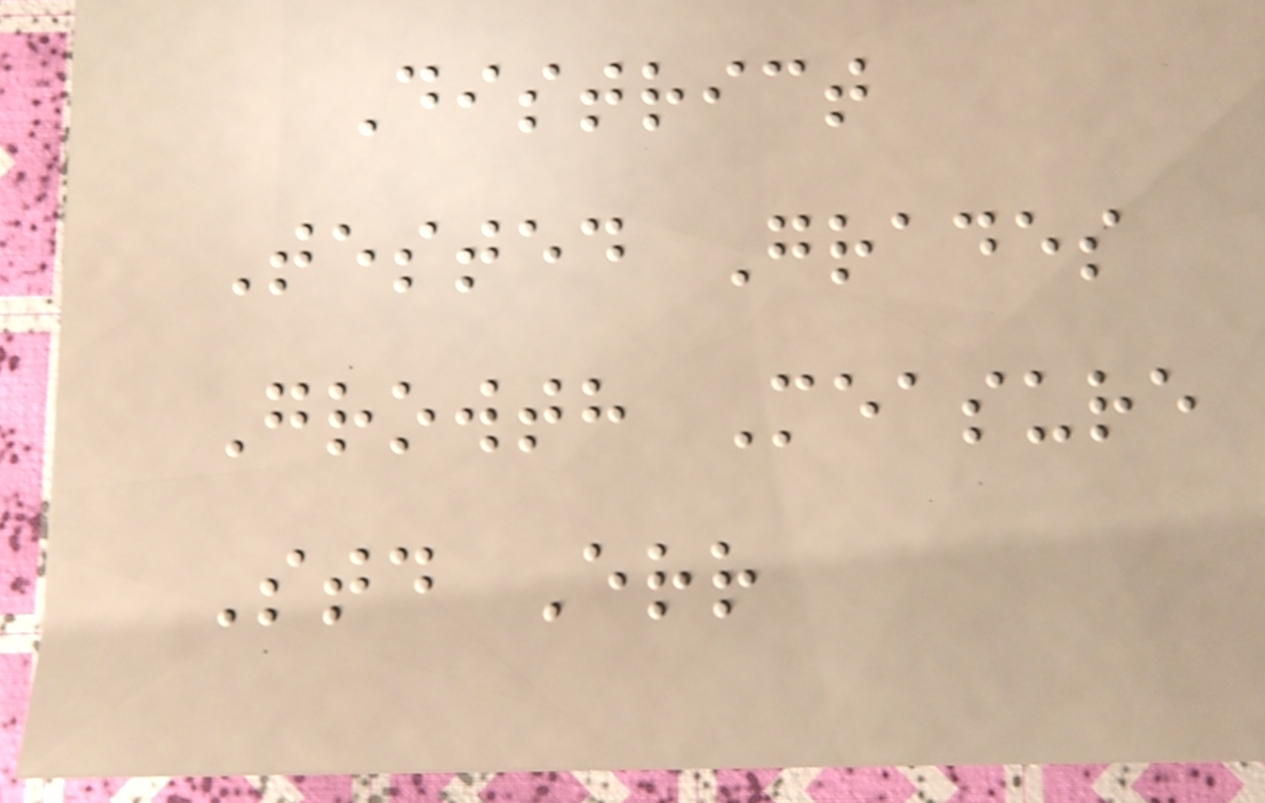District
Tested Grades
Growth Measure
Std Err
